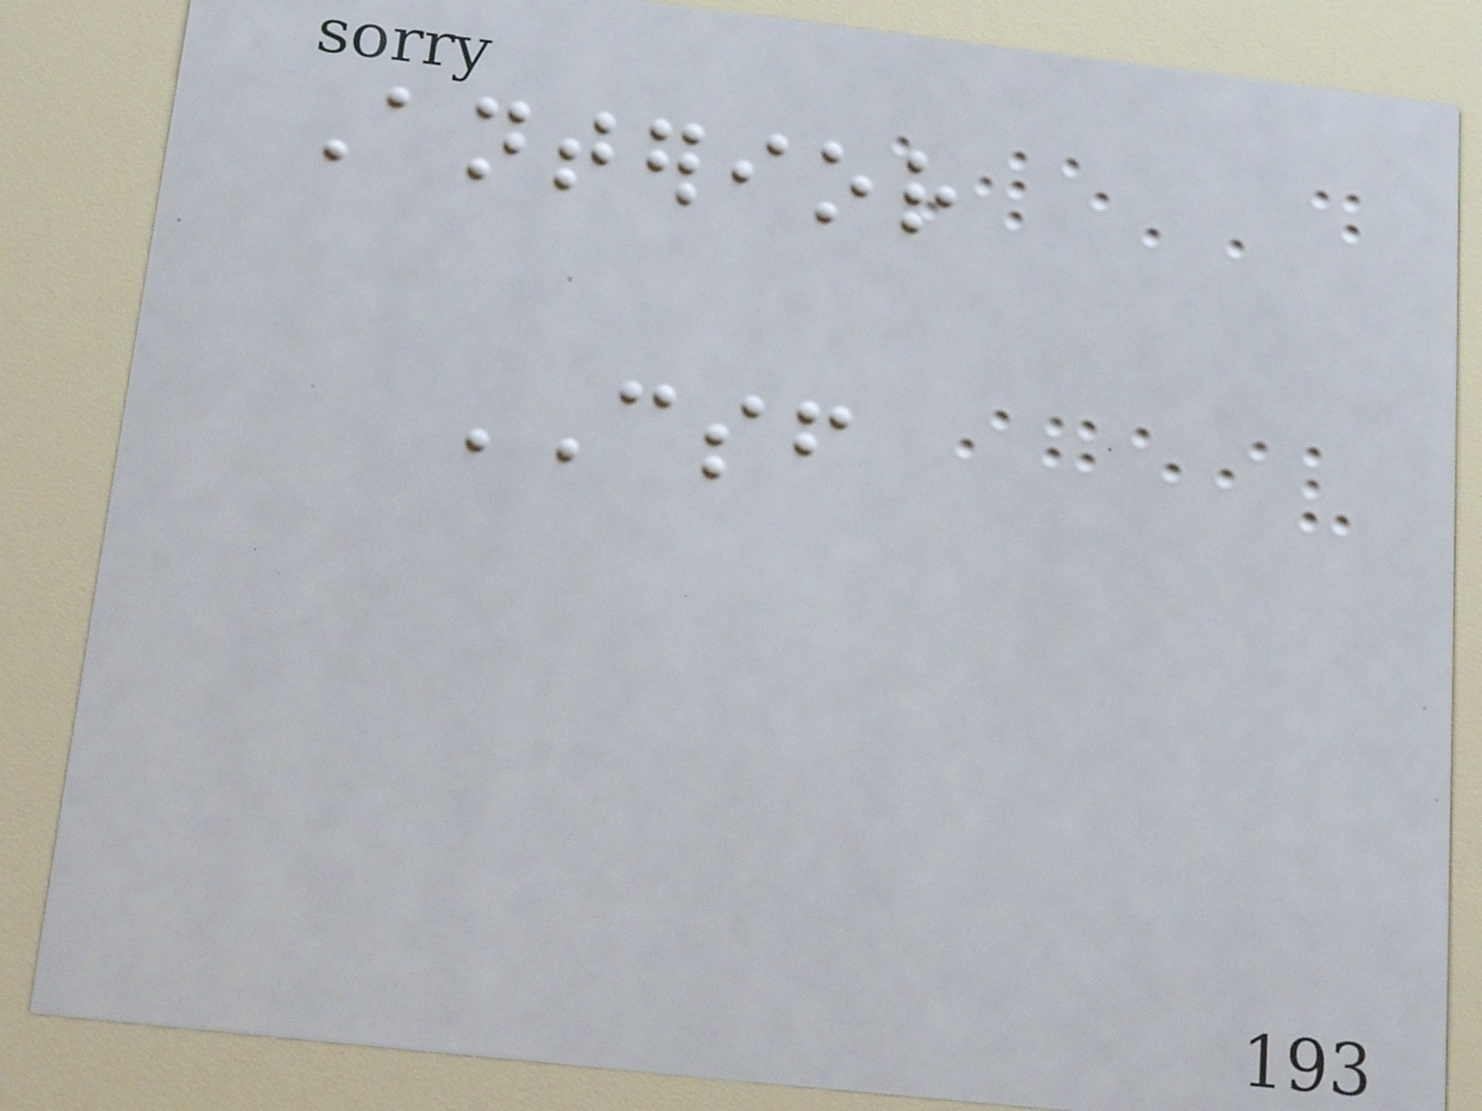Anterior
CSF
